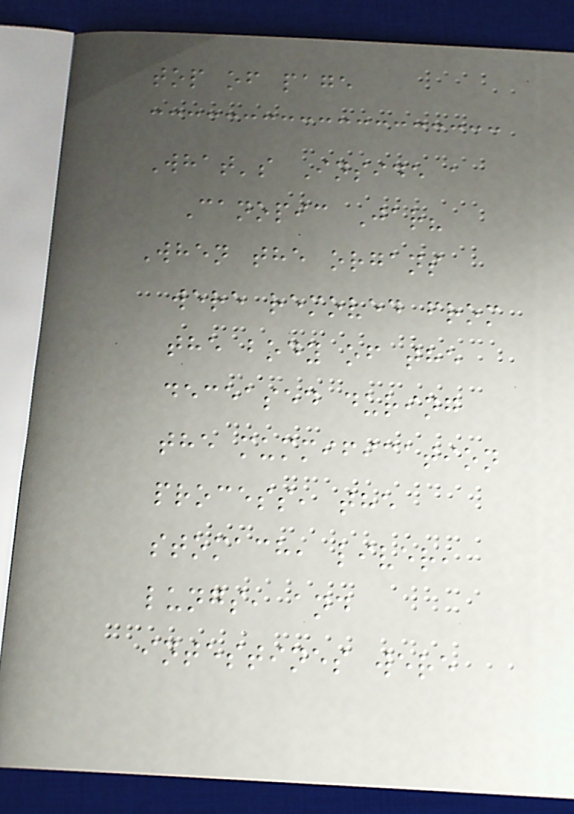top of page
What's Inside a
Canopic Jar?
When the organs
were removed from
the body of the
deceased during
the mummification
process, the
stomach, liver,
lungs, and
intestines were
